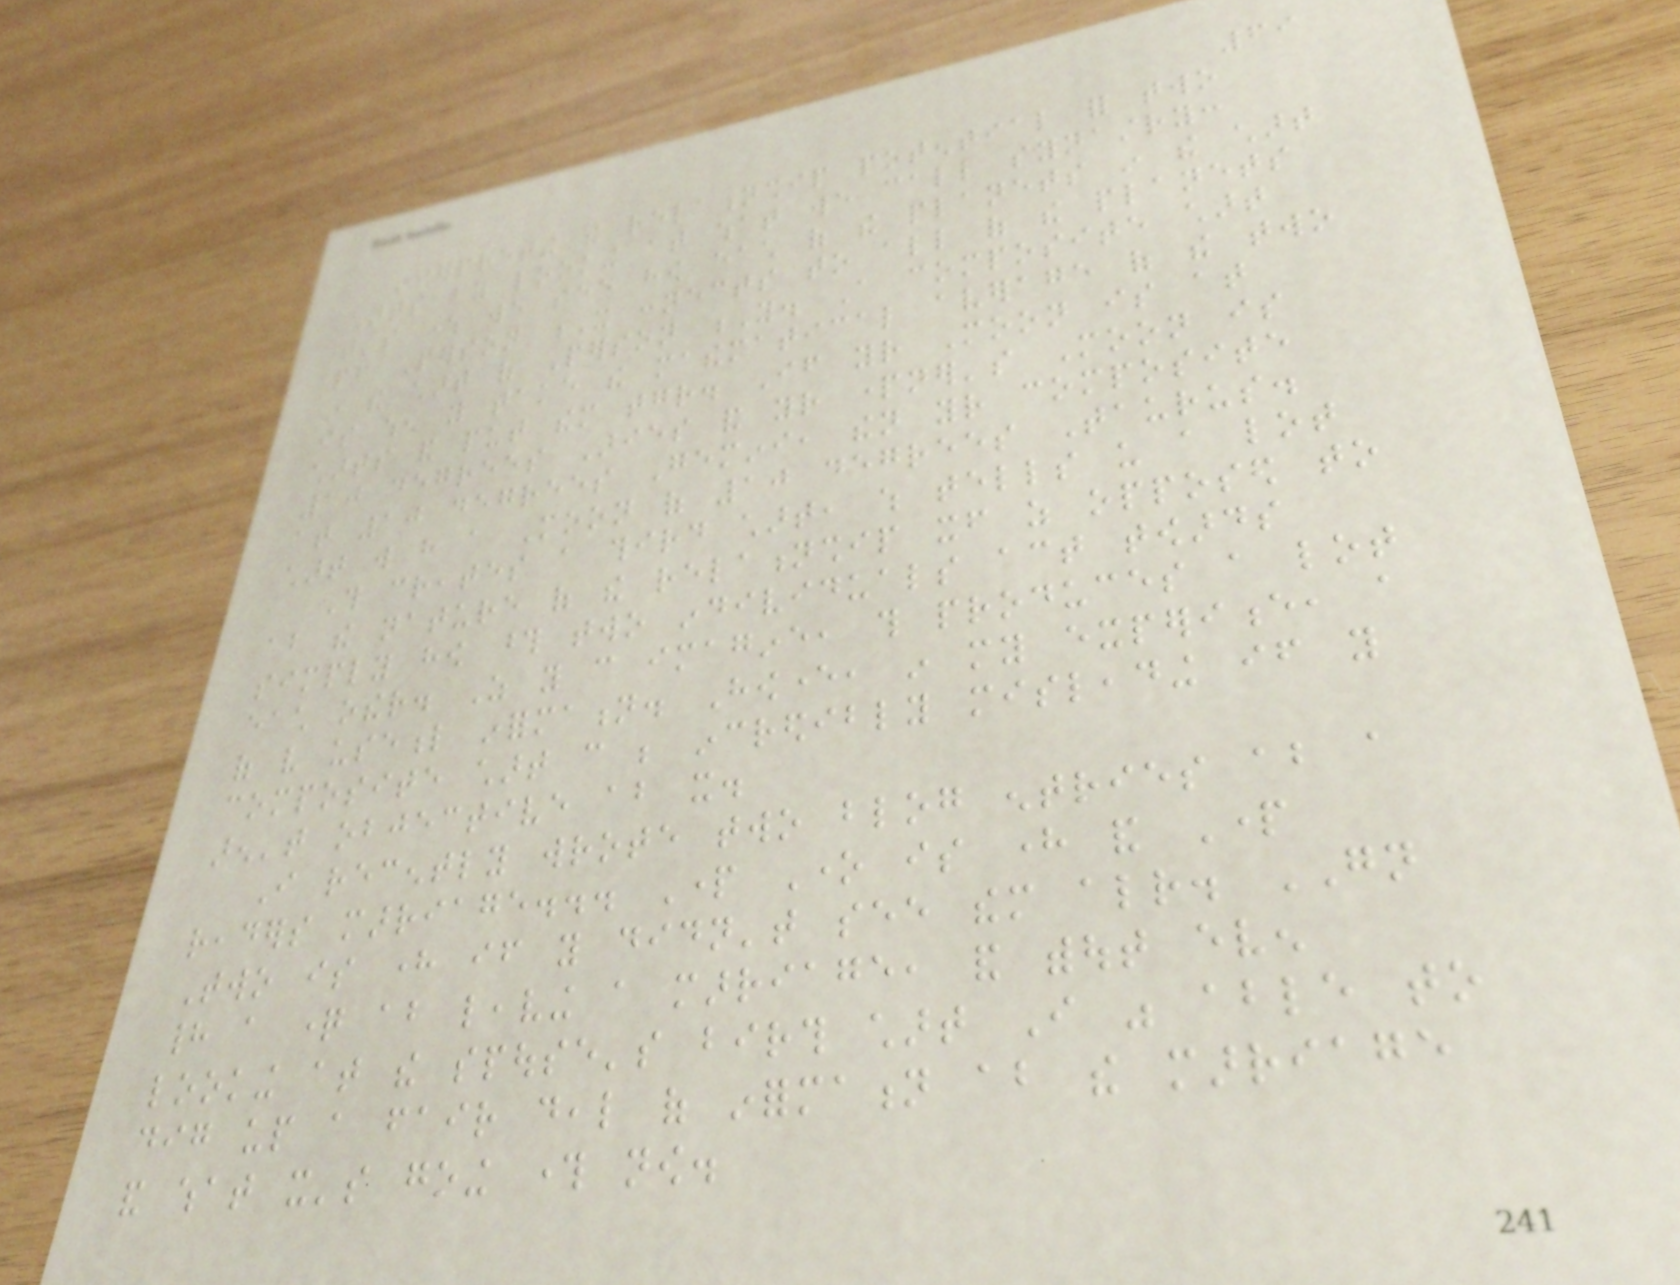69
interpreting the relationship potential for two
charts by looking at what we call synastry:
that's where we see how each of the planets in the chart
pf Person X connects to all of the planets
in the chart of Person Y. A composite chart
is when you take the mathematical average of the two
charts and put them together. If your Moon is at
10 degrees Aries and your partner's Moon is
at 10 degrees Gemini, then your composite
chart will have a Moon of 10 degrees Taurus.
This creates a third chart, which tells us a lot
about the nature of the relationship itself as opposed to
simply how those two individuals act towards
each other. As you can imagine, this produces a lot
of very useful information. However, in my experience, a
composite chart can be incredibly misleading if you
aren't objective about it.
I recently wrote two blog entries about a
readers marriage... Part One is here and Part
Two is here if you didn't see them already. GN
had a question about leaving a marriage, and without even
looking at the spouse's birth chart I was able to
dig up a fair deal of information about the marriage
and what it's going through now.
